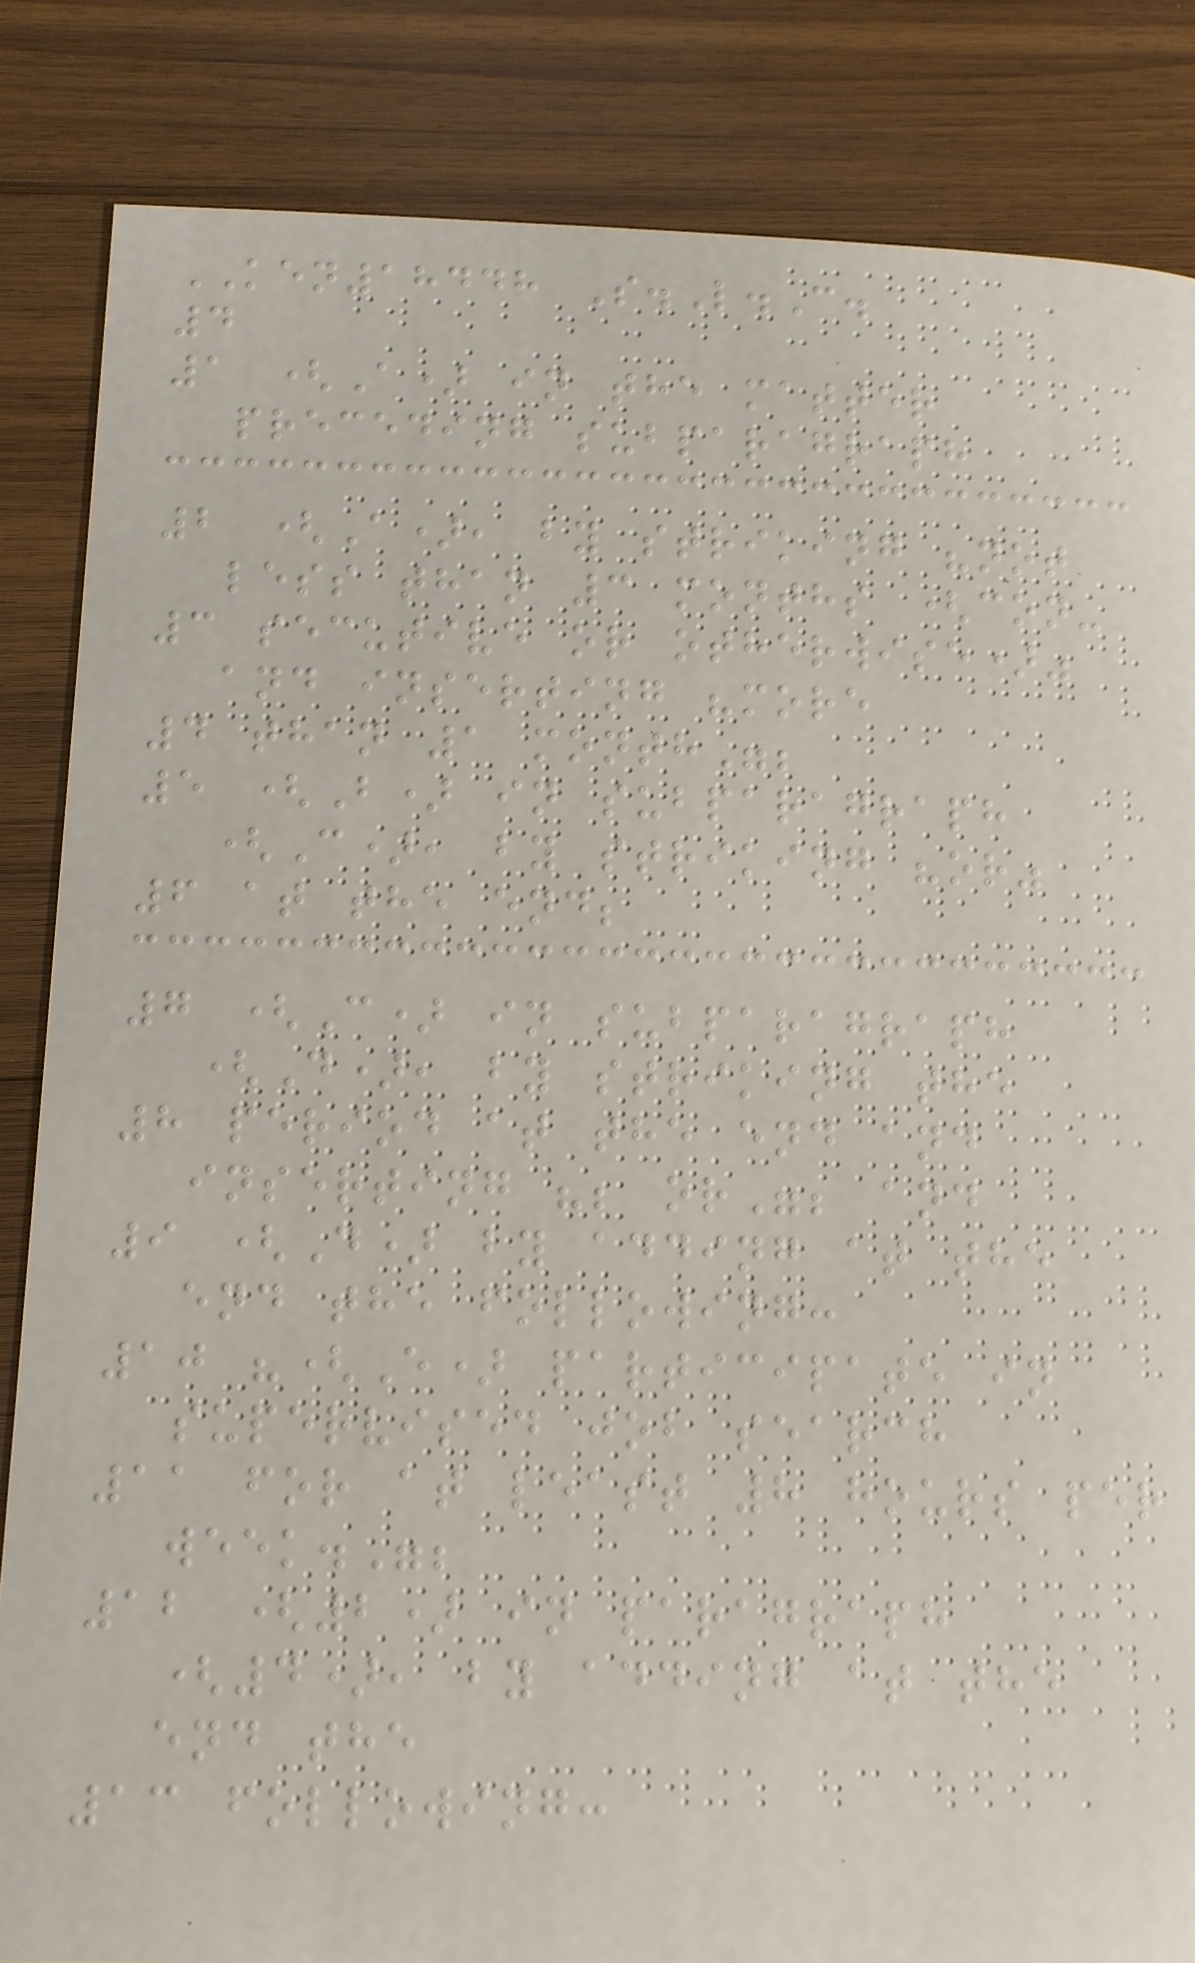KEN18448 S.L.C.
4
1 (A) in the matter
preceding subparagraph
2 (A), by striking "not
less than 3 months (con-
3 secutive or otherwise)"
and inserting "more
4 than 1 month";
5 (B) in subparagraph
(C), by striking "or"
6 at the end;
7 (C) in subparagraph
(D), by striking the
8 period at the end and
inserting "; or"; and
9 (D) by adding at the
end the following:
10 "(E) participate in
supervised job search
11 for at least 8 hours per
week.";
12 (2) in paragraph
(4), by adding at the
end the
13 following:
